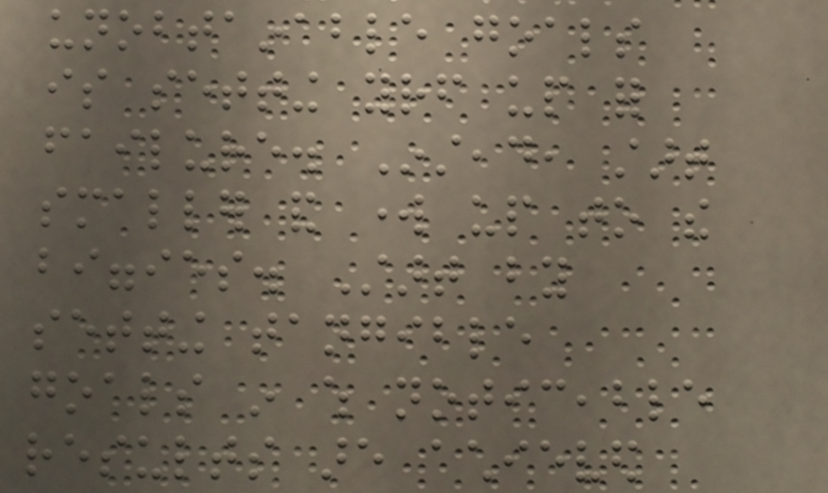unobtainable goals
is setting yourself up for
failure. Instead, start
smaller and work up to the
biggies. Start by
setting tangible
goals in which noticeable
results are achieved
